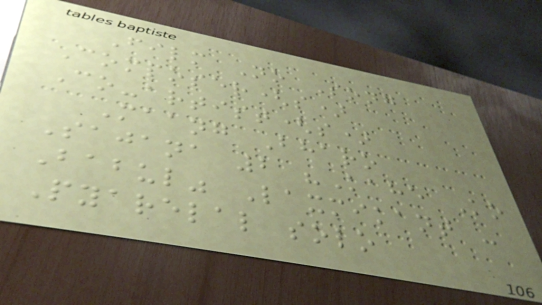Film No Song
Composer(s)
Co-artist(s)
Maang Bharo
Sajana 2 "Kahe Ko
Babul" Laxmikant -
Pyarelal solo
